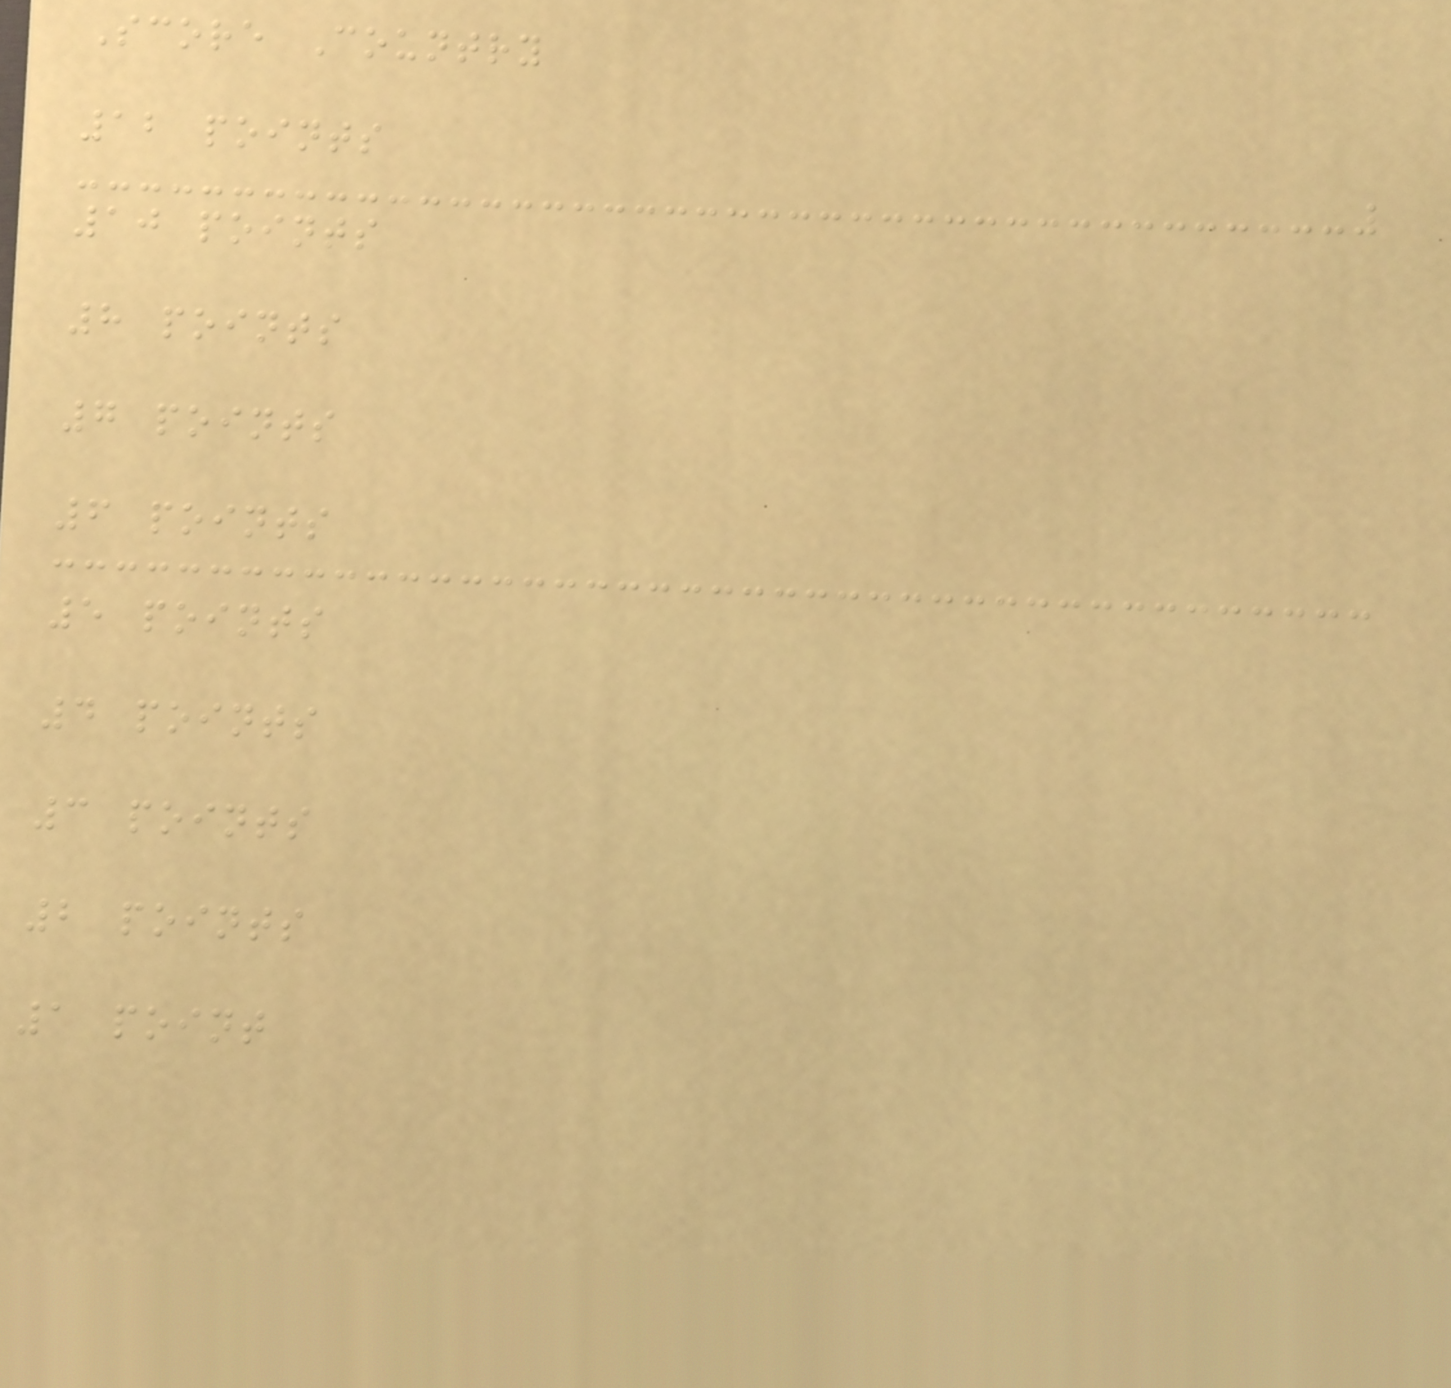Score Country
12 points
10 points
8 points
7 points
6 points
5 points
4 points
3 points
2 points
1 point
